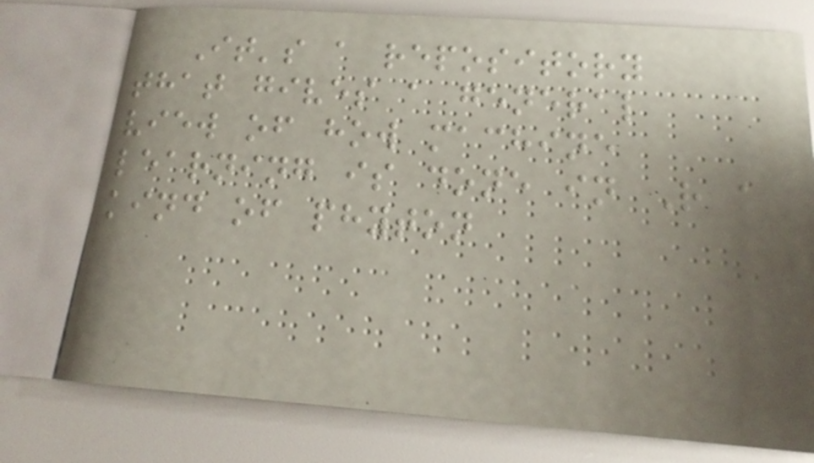It's a repository
that gives a general
view of how machine
learning is done in R a
kind of phyton
